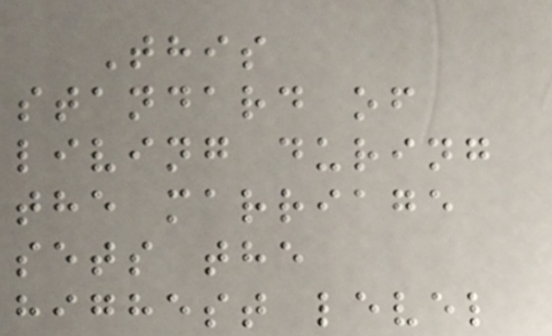This
standard of
living during
the marriage
sets the
highest level
